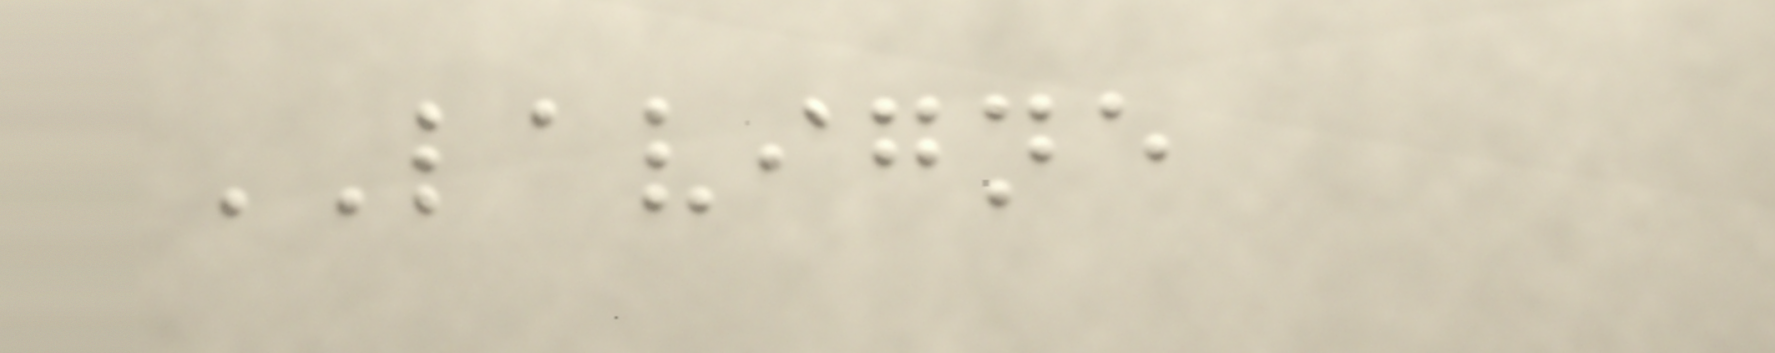LAVIGNE
